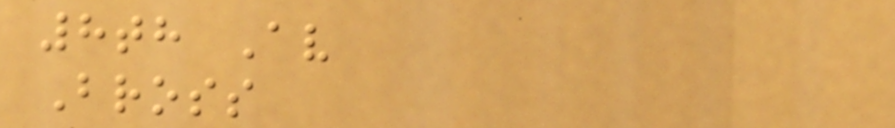8th Av
Bross
